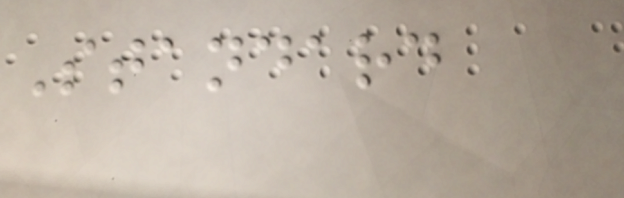Standard
